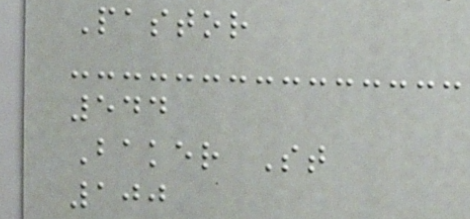Pastor
544
Baker St
100
